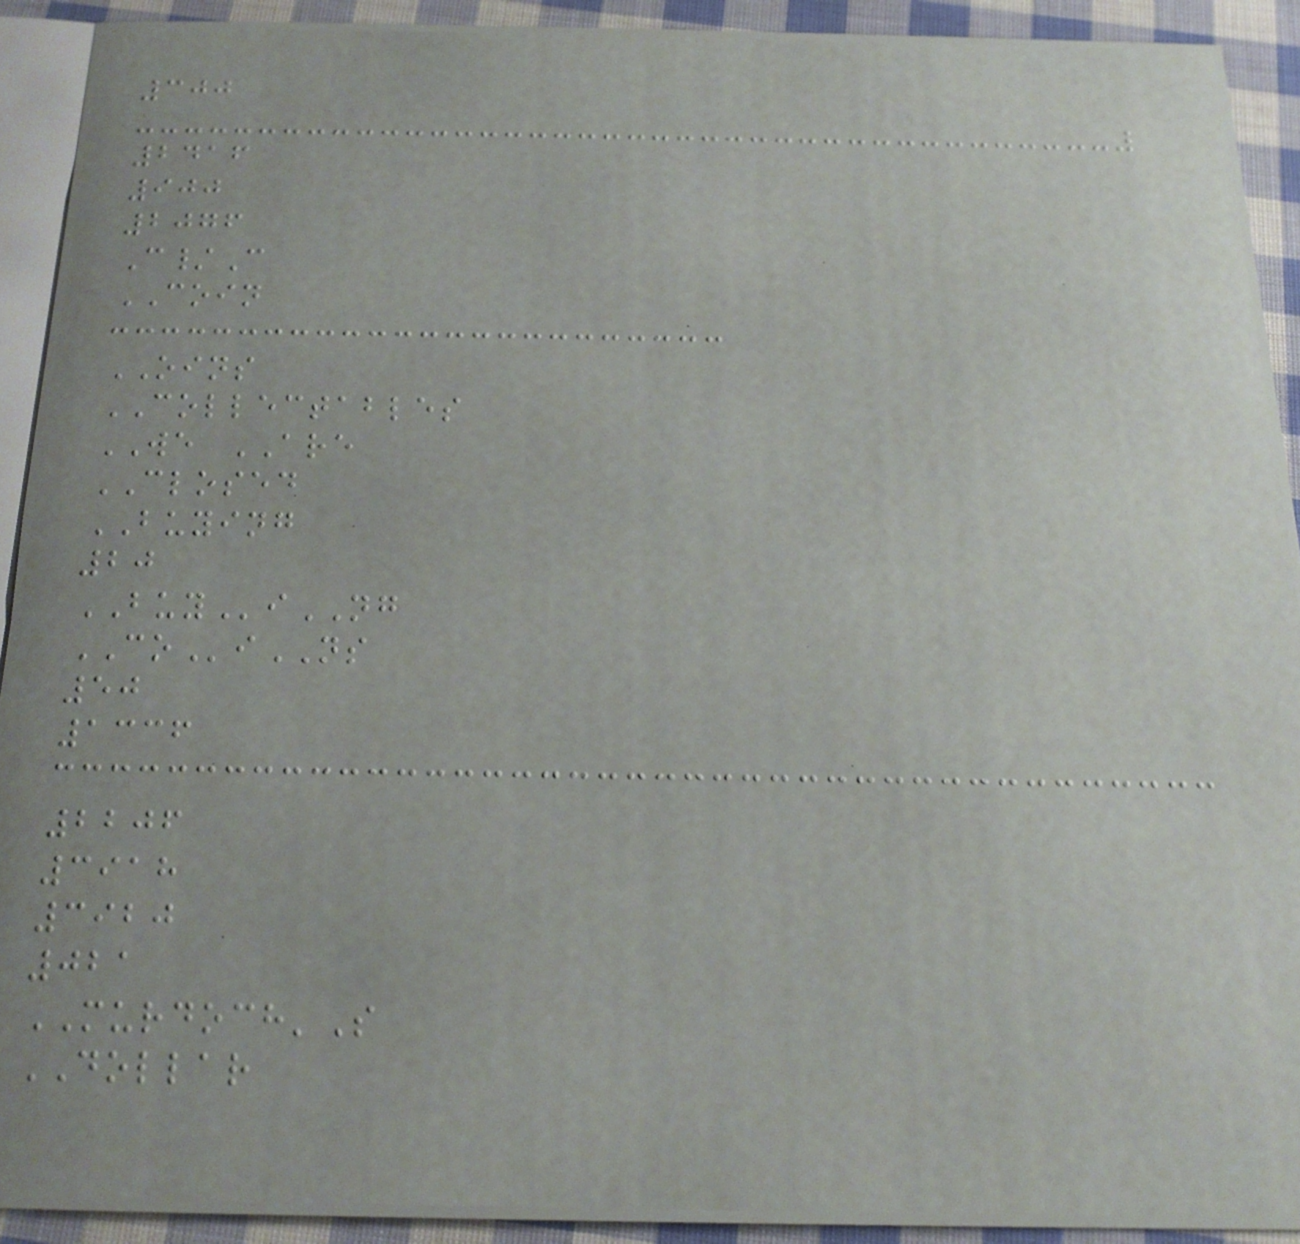300
2416
900
2076
C/C
COIN
OINS
COLLECTABLES
WE ARE
CLOSED
BUYING
20
BUYiNG
COiNS
50
1336
2206
3918
3920
021
MURDOCH'S
DOLLAR
